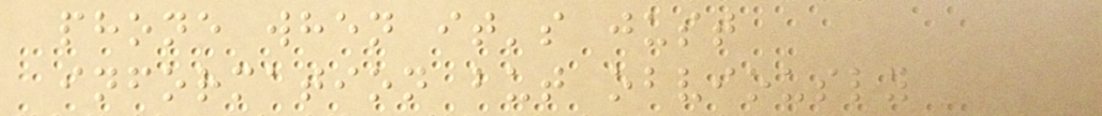phone when it's just
information but obviously
